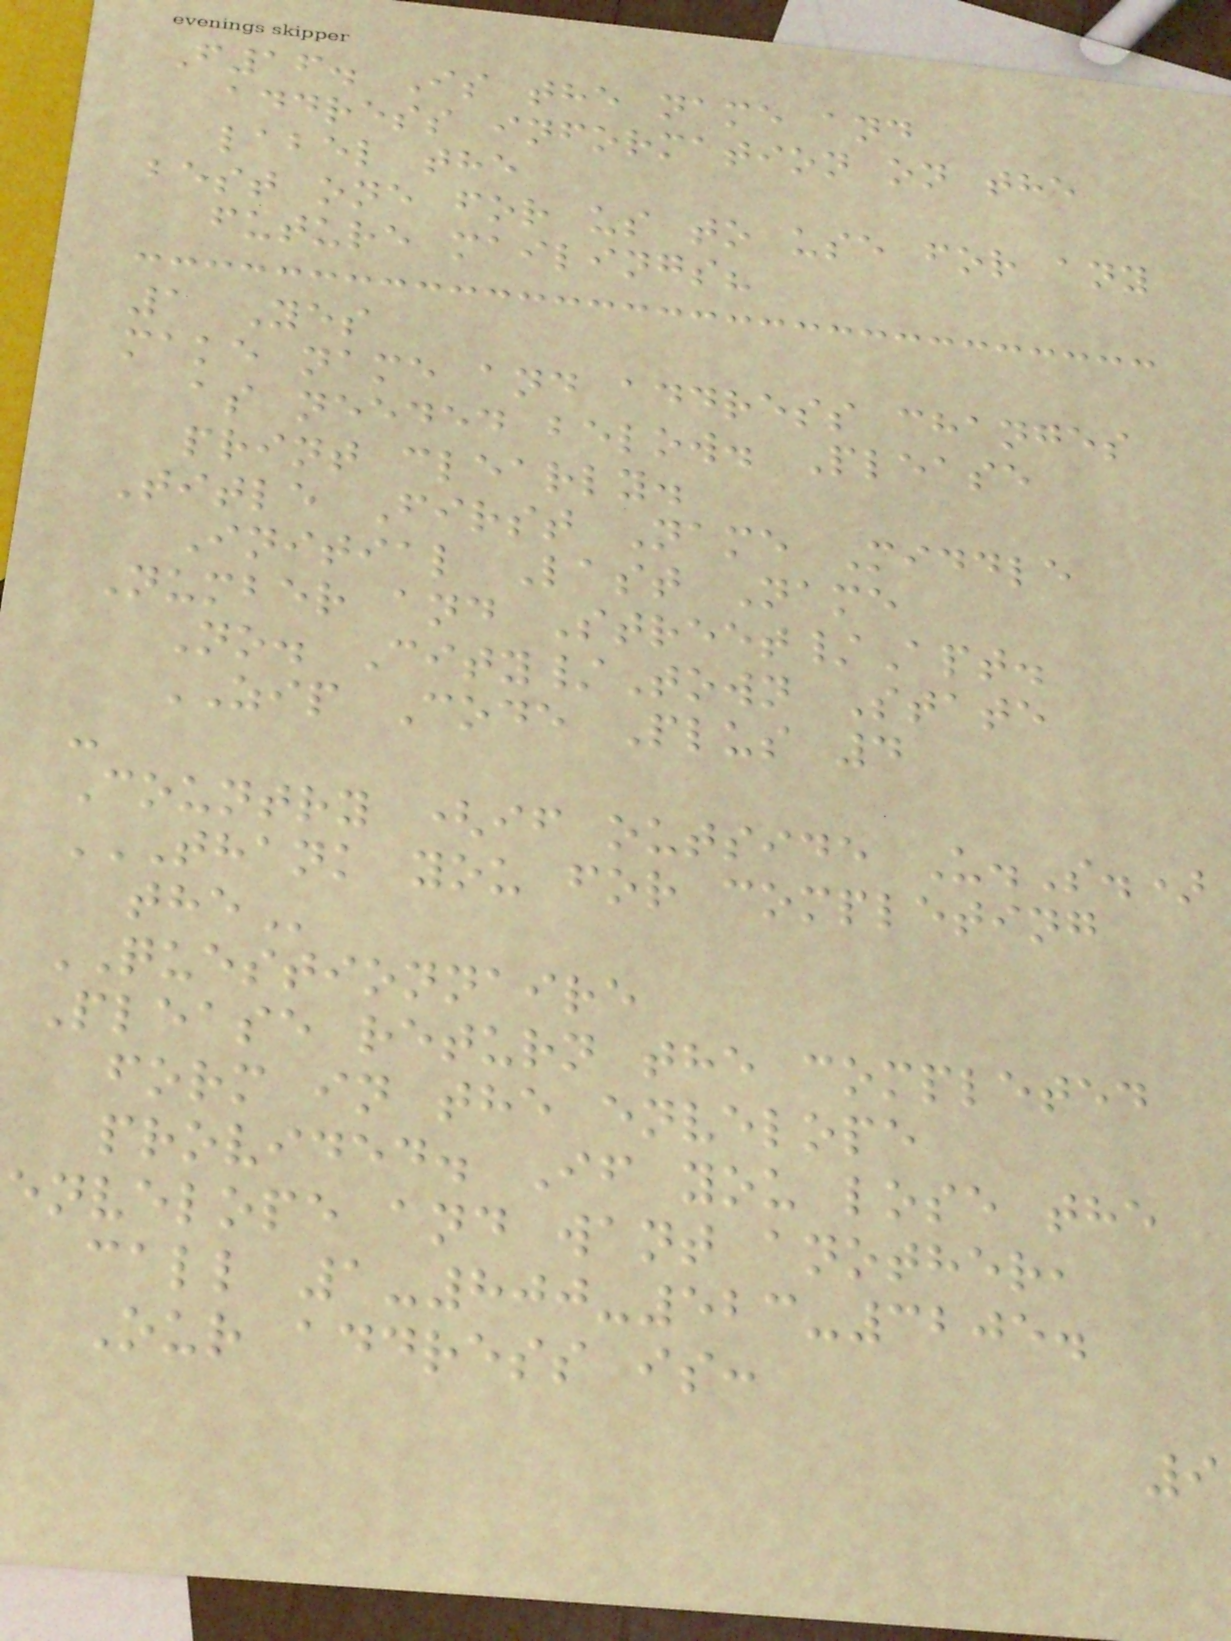F16. Is the name and
address information on the
label the
best one for us to use for any
future mailings?
1 Yes
make name and address changes
as needed below. Please
print clearly.
Title First Name Middle
Initial Last Name
Number and Street/Apt.
No. City/Town State
ZIP Code Plus 4
-
Country (if outside U.S.)
THANK YOU FOR COMPLETING
QUESTIONNAIRE
Please return the completed
form in the envelope
provided. If you lose the
envelope and want another,
call 1-800-523-3205.
Our address is:
